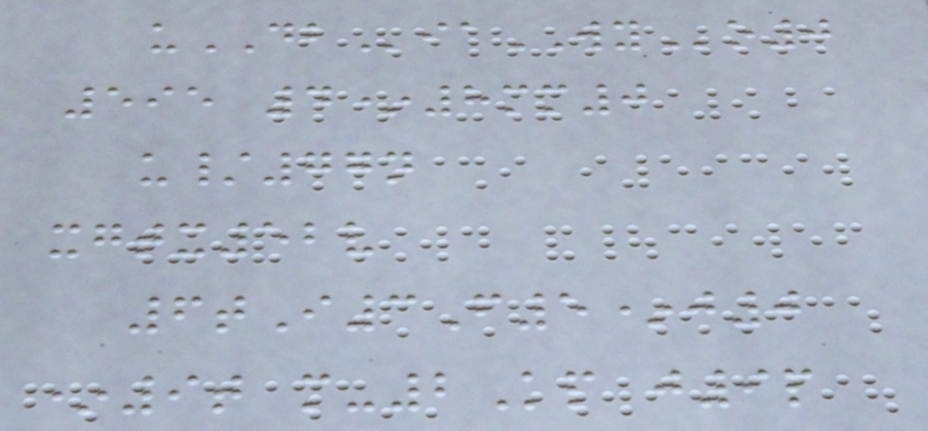uDBiaWYo0
595 4*8mm0
u/77n
xgtx52v
6tI3F5*j0
*9t m-2Kp j9p
